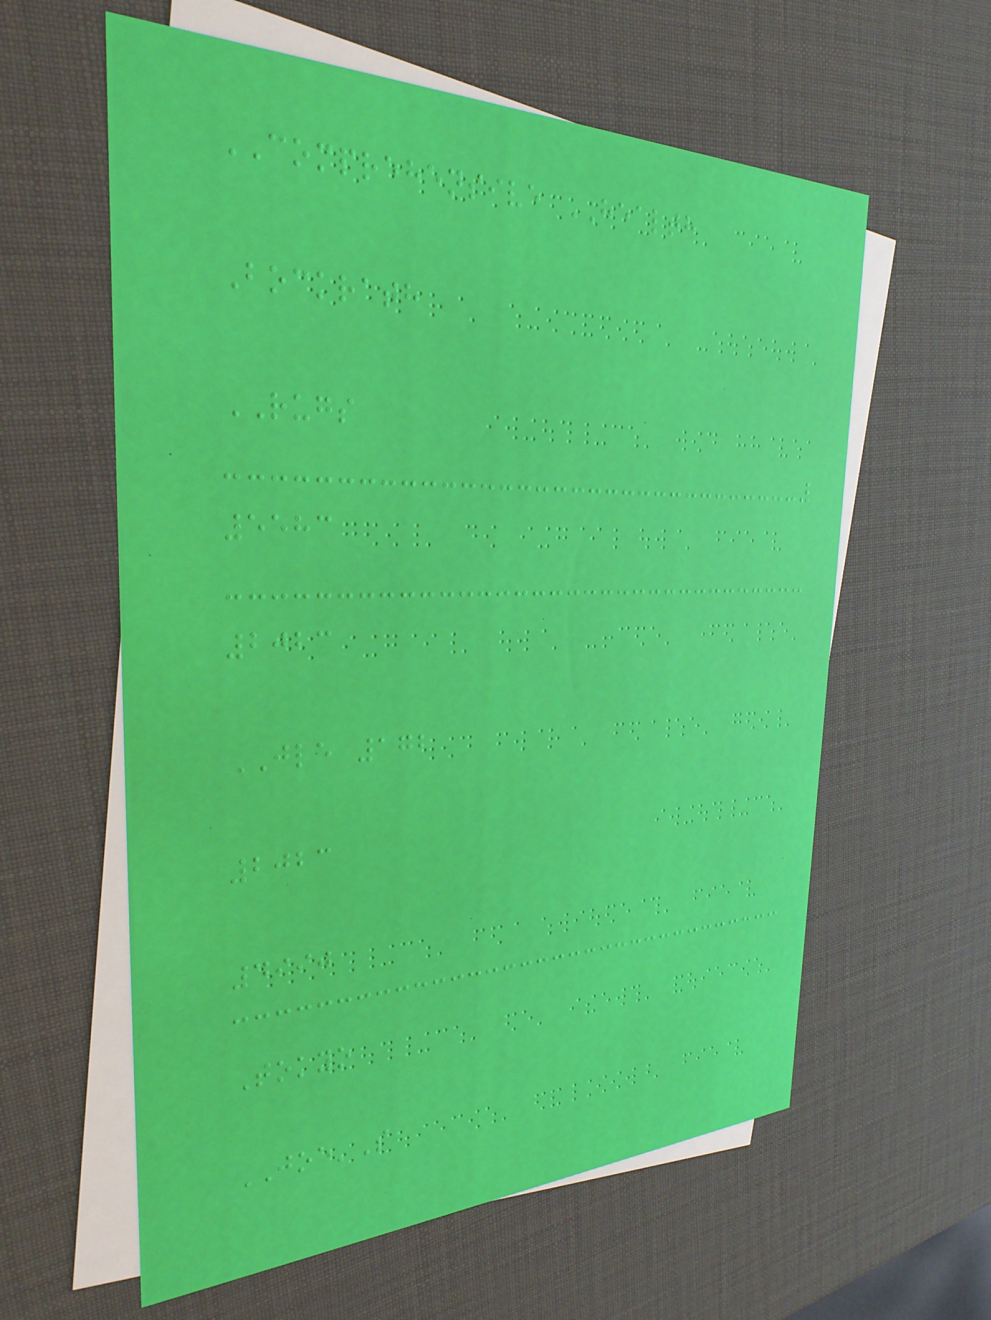COMPREHENSIVE HEALTH
Bockrath
RUGS
5583
2023
JLE 172
2023
4990
Tokyo
JOE'S
